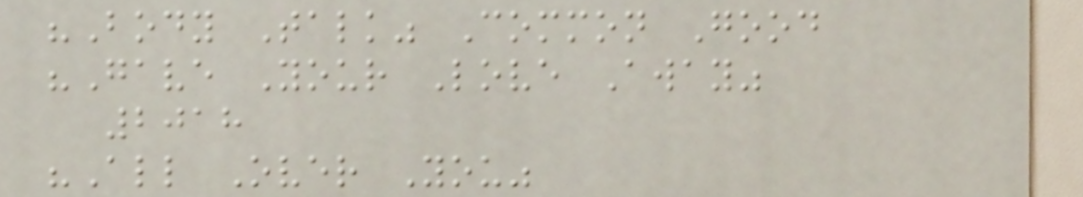"Body Talk" Common Good
"Gave Your Love Away"
2018
"All Over You"
